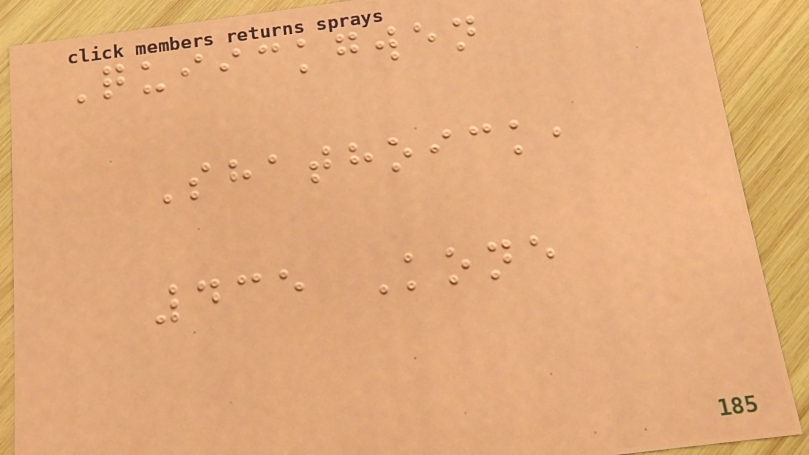Quiickgwen
Shathoick,
435 Kone
